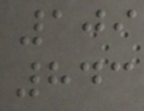109
843
